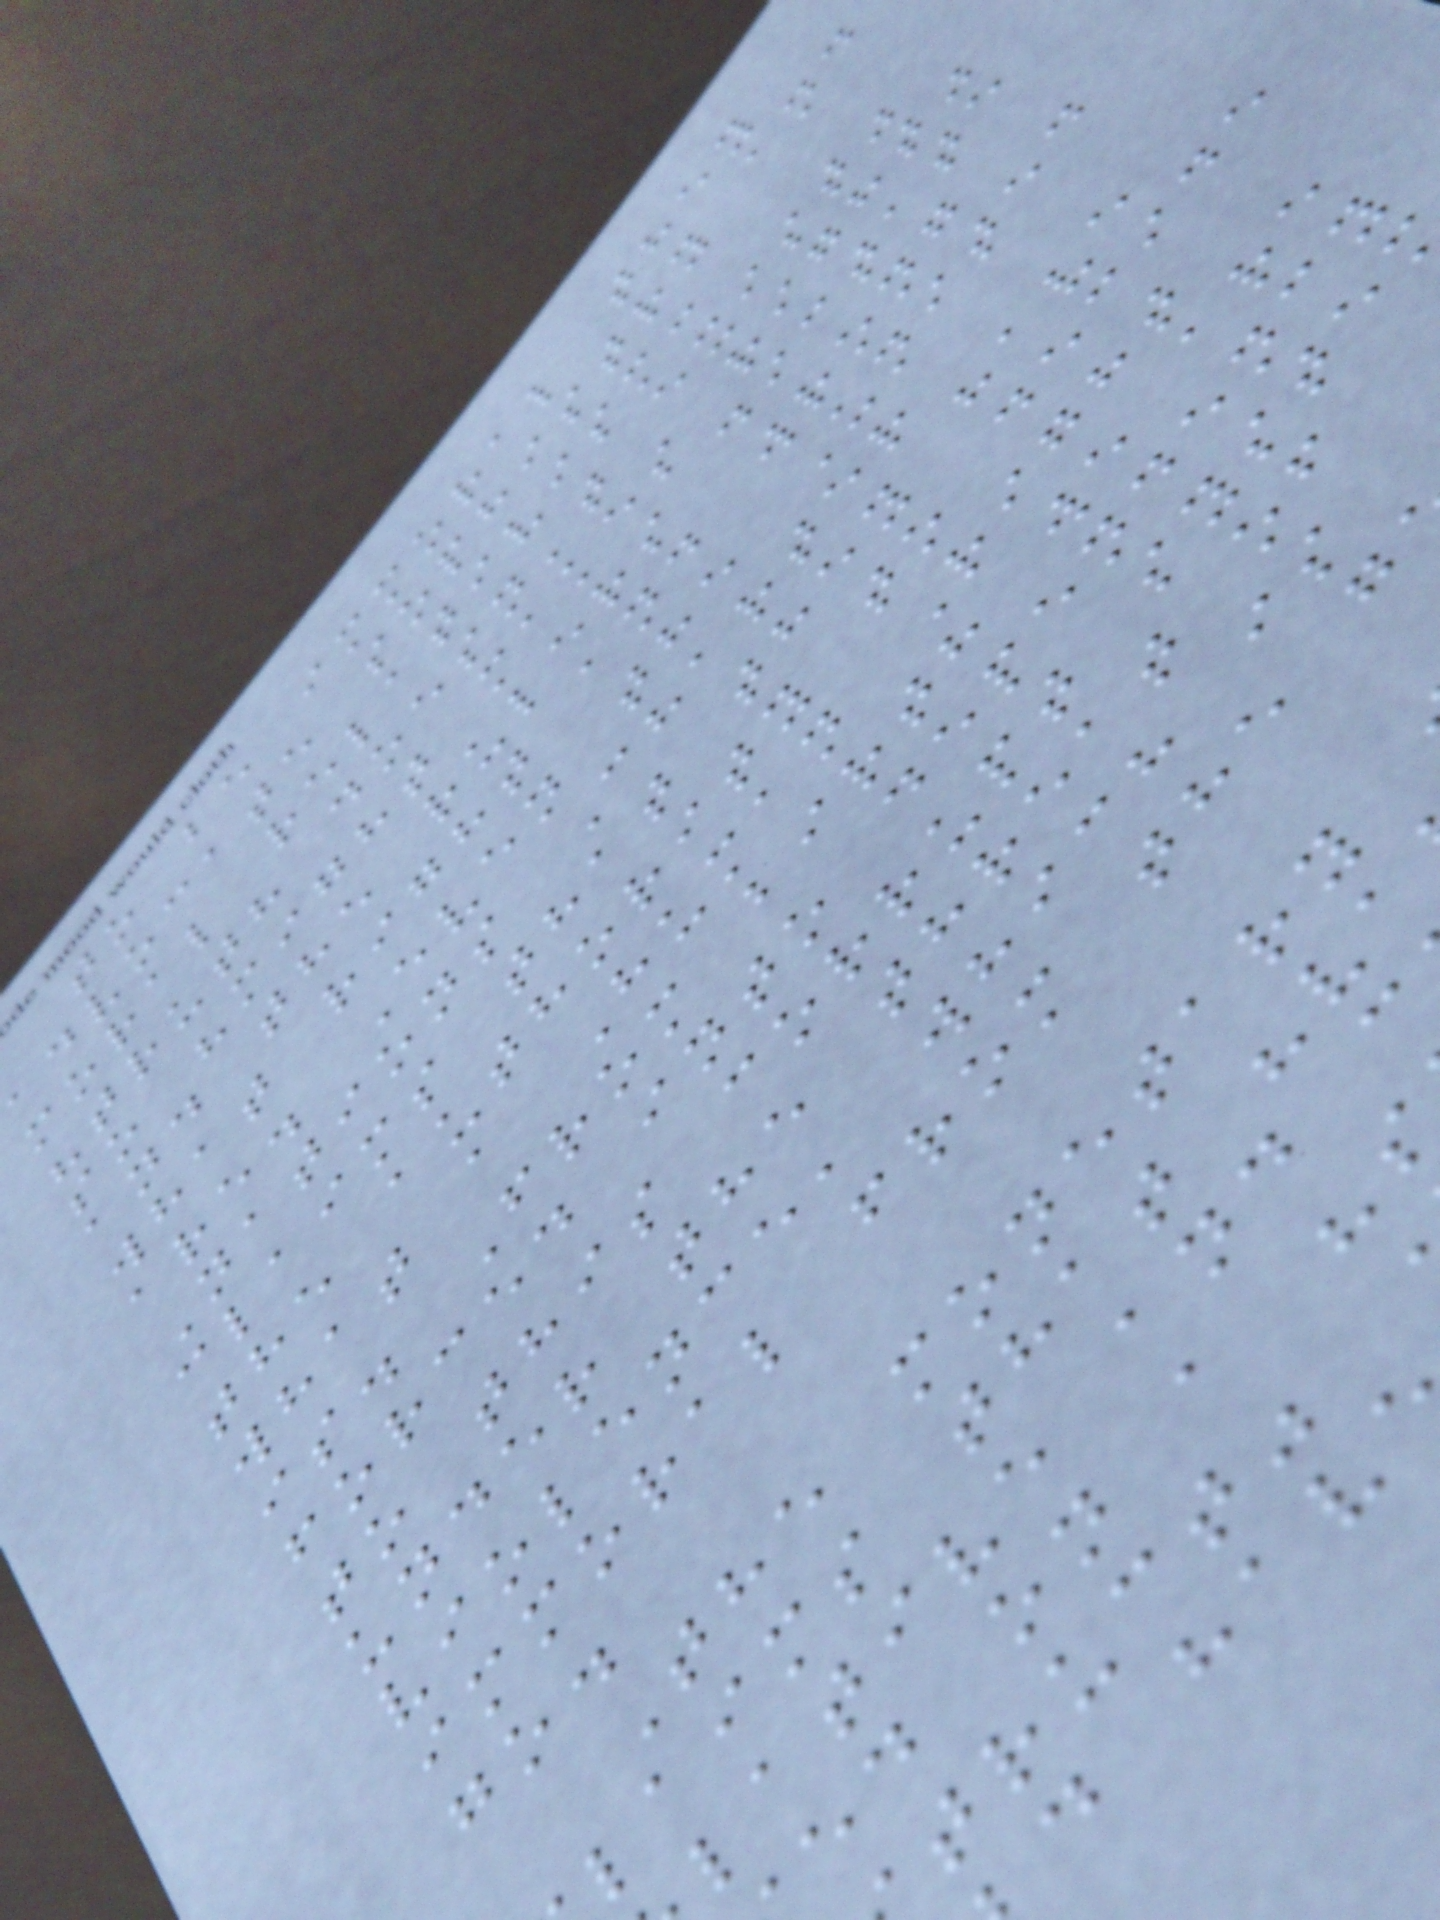to be immoral they
advocate sophistry and
moral relativism:
"truth doesn't exist"
so "might makes right"
and the rulers dictate
what right and wrong
are. Even the United
Nations Charter
claims that they have
the authority to decide
what a Human Right
is. From birth we are
forced into dependency
to this corrupt syste
under the threat of
violence, which is
immoral from the g
go.
The monetary
laims that "va
lative and c
ed on a
truct"
d hav
